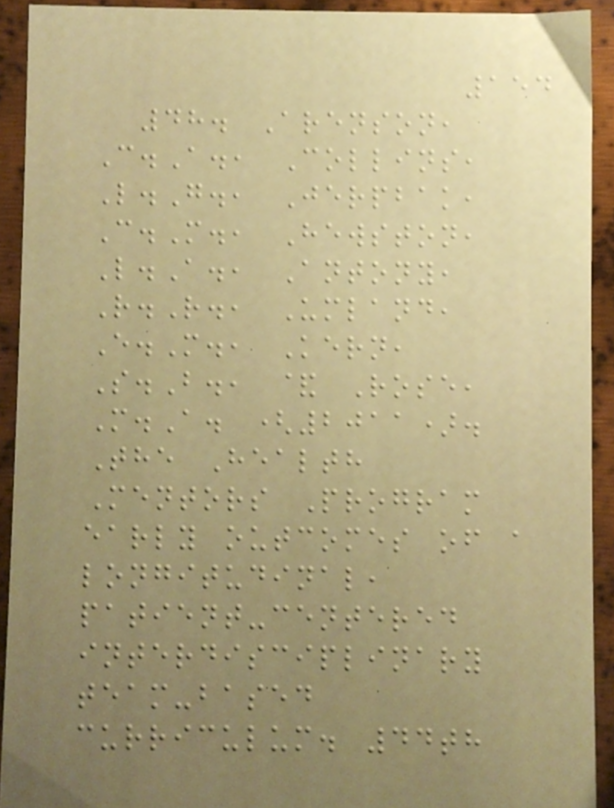154
48. Arenson,
C.A., Collins,
L.G., Jerpbak,
C.M., Hewston,
L.A., Antony,
R.R., Umland,
E.M., Kern,
S.B., & Rose,
M.A. (2011).
The Health
Mentors Program
early outcomes of a
longitudinal,
patient-centered
interdisciplinary
team-based
curriculum. 44th
